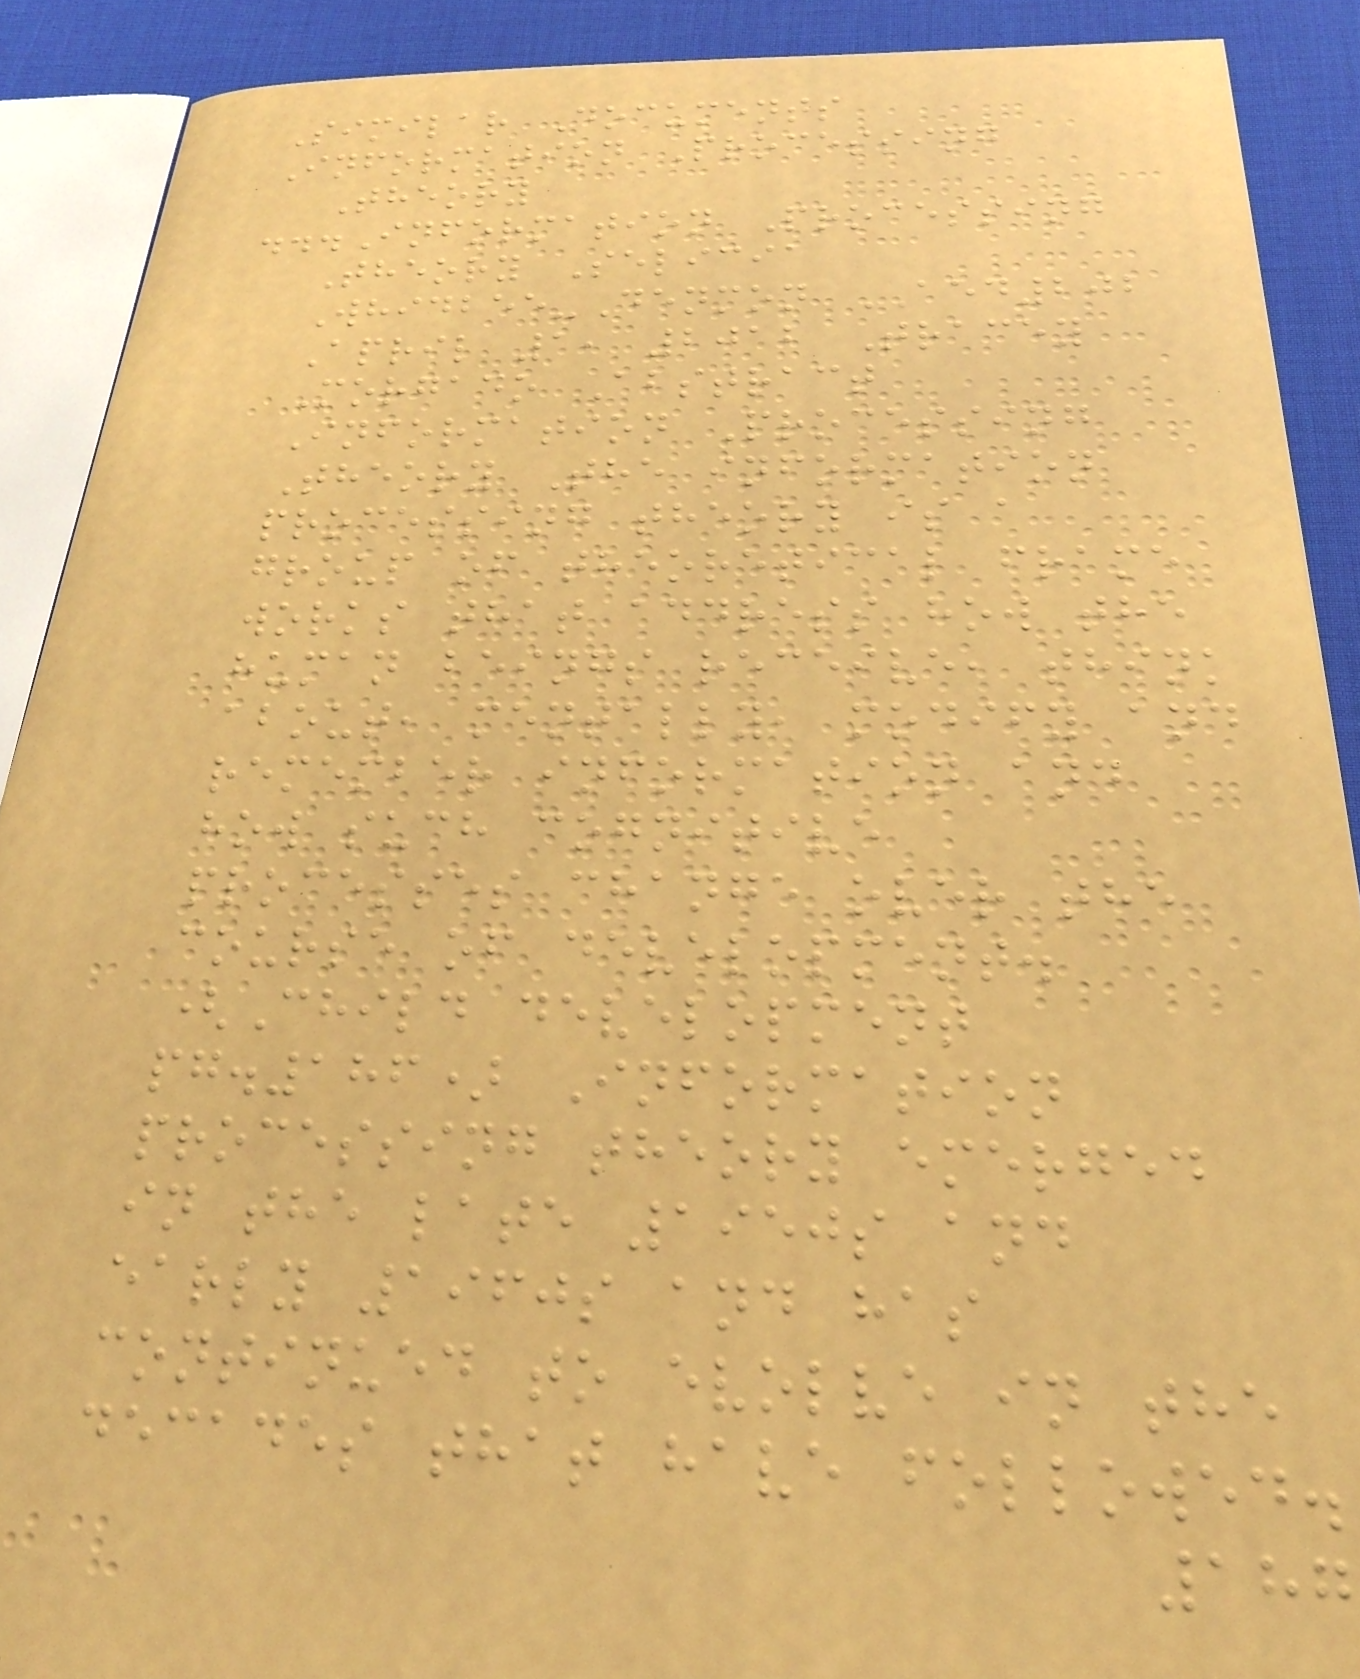Similar Documents
Information Processing
Theory
...Information Processing
Theory Selicia
Whidbee-Denmon AED202
April 1, 2012 Tracey
Morgado Abstract
Information Processing
Theory The information
processing theory is a
group of theoretical frame
works that address how the
human beings receive, think
about, mentally, modify and
remember information and
how such cognitive
processes change over the
course of development.
(Child development
pg.186) Information
processing theory emerged
in the late 1950s and
early 1960s and has
continued to evolve in the
decades that have followed.
187
